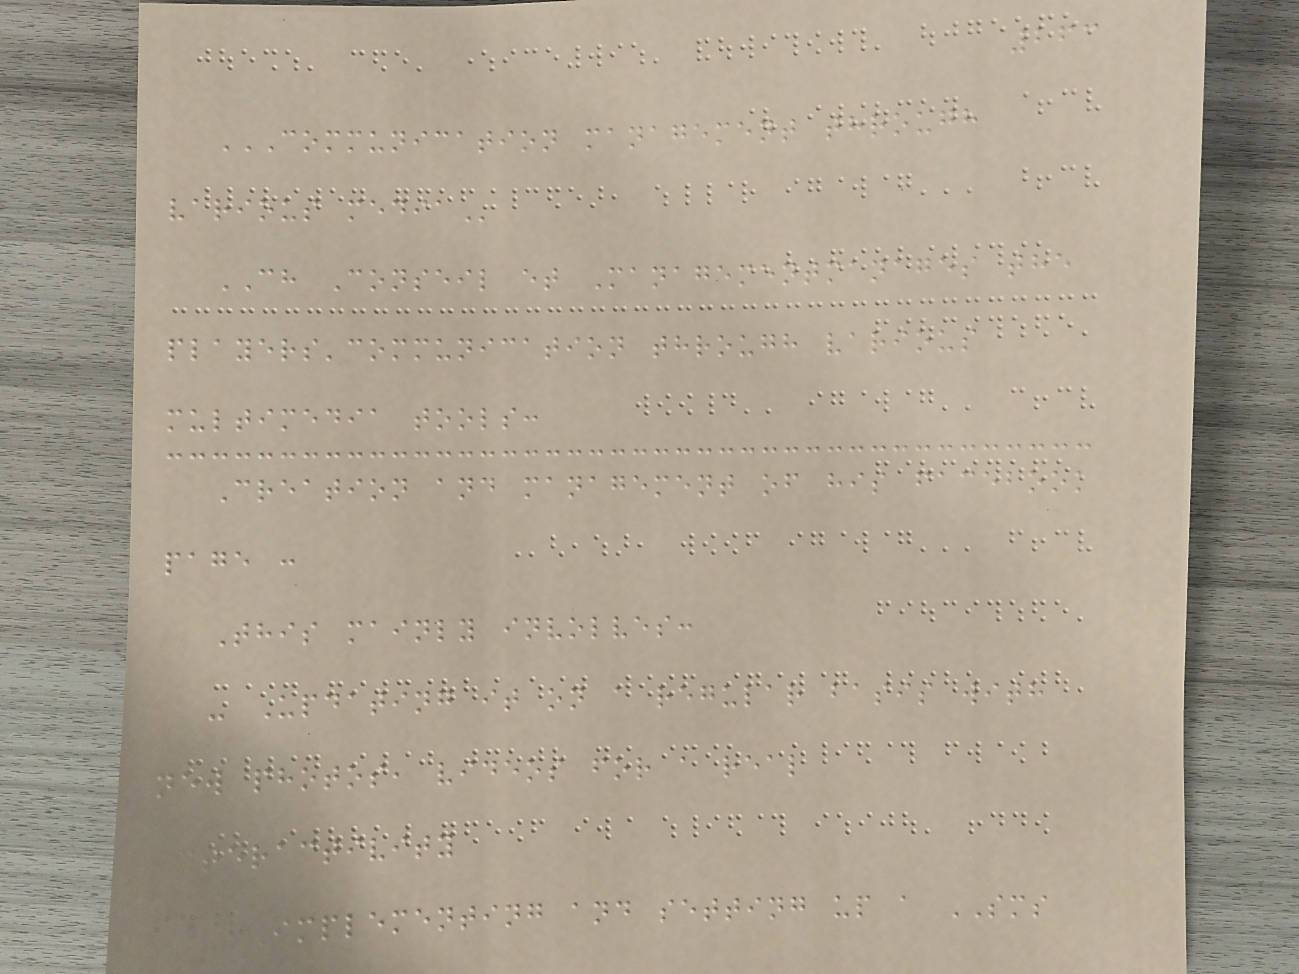263
COMMUNICATION MANAGEMENT THROUGH
VARIOUS MEDIA
CH Conseil et Managementmanages the
players'communication through various
multimedia tools:
Creation and management of his facebook
page :
This mainly involves:
- Updating it on a regular basis with
new photos, videos for a real
interactivity
- Implementing and setting up a SMS
